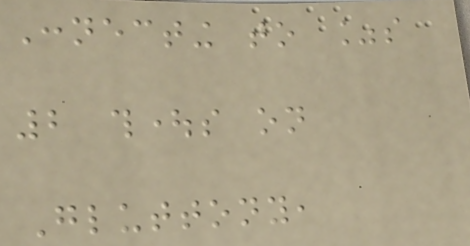Connecting to %s
2 thoughts on
Gluttony,
